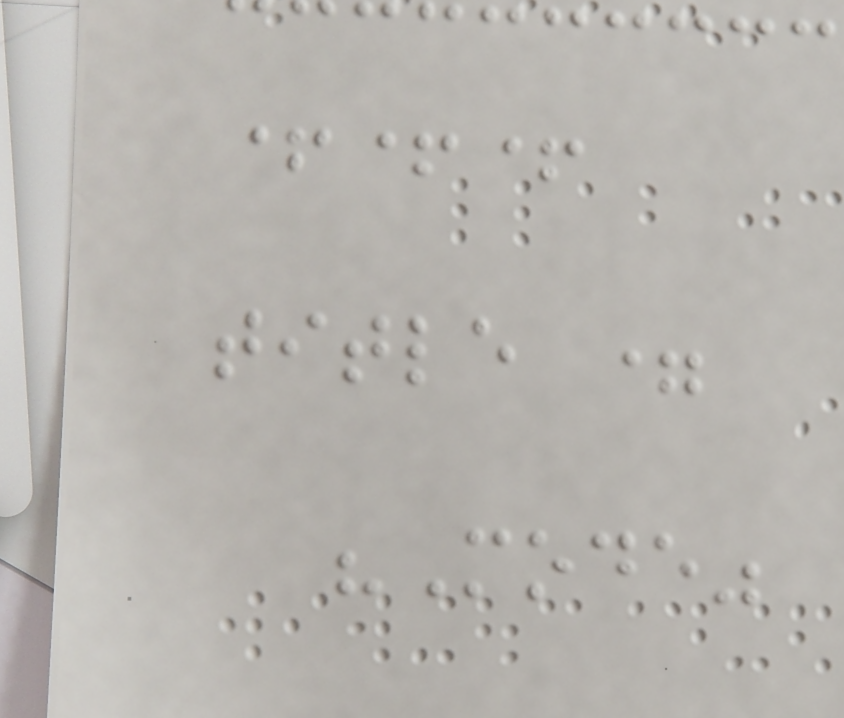+++
title =
"Mode"
